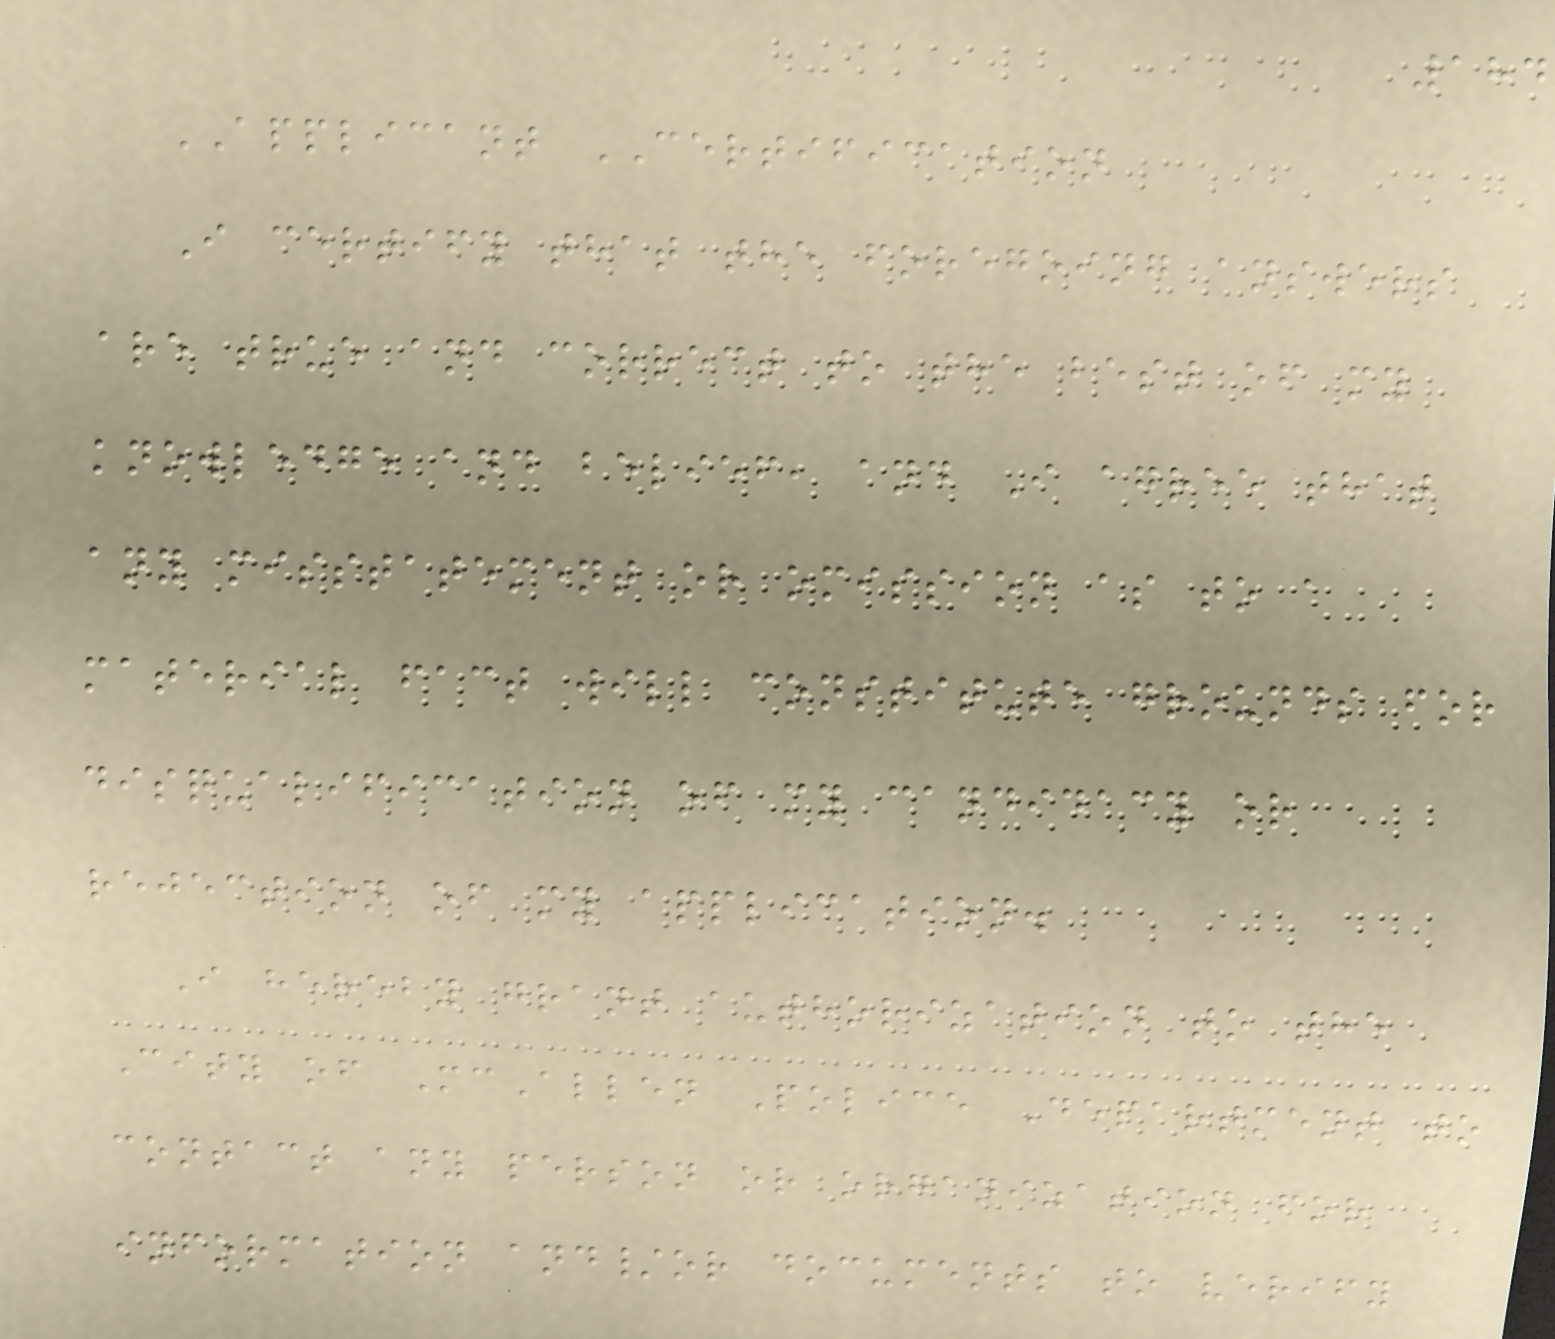184
APPLICANT CERTIFICATION
I certify that the foregoing answers
are true and correct to the best of my
knowledge and belief, and I agree that
any misstatement or omission as to a
material fact will constitute grounds for
disqualification of my candidacy or
rejection of my application.
I hereby grant authorization to the
City of McAllen Police Department to
contact any person or organization for
information and/or documents to verify
